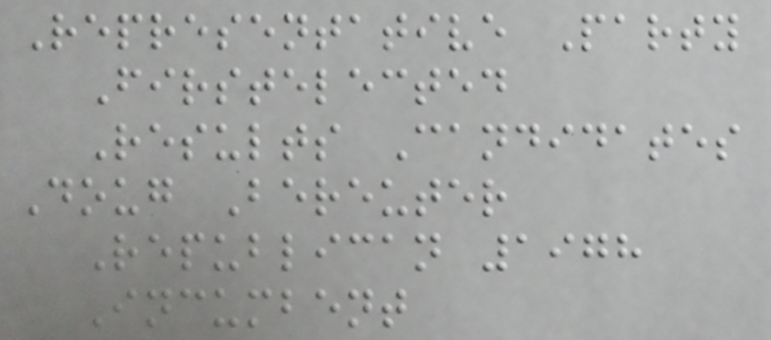Representative Party
Firstelected
Results Candidates
Doug Bereuter
Republican 1978
Incumbent
